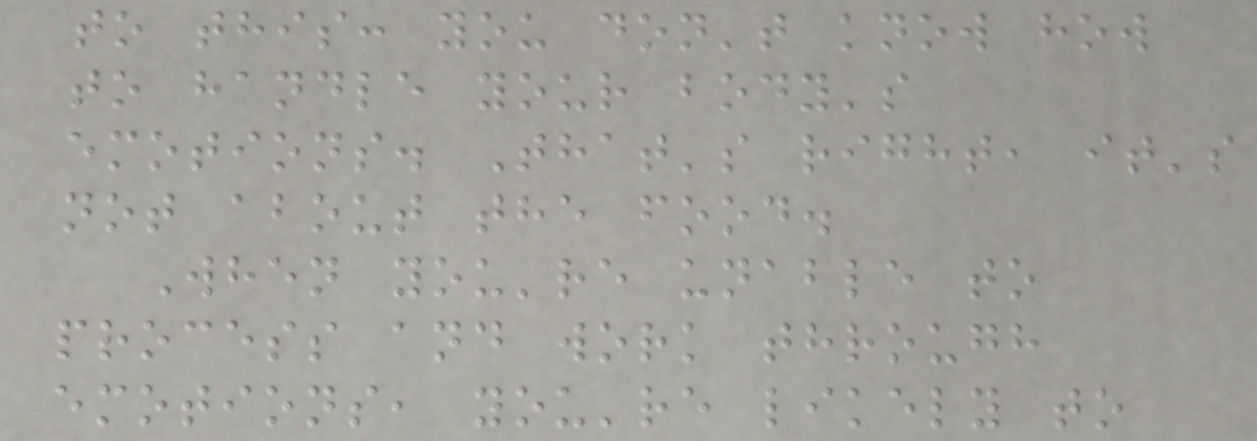to this: you don't know how
to handle your body's
emotions. That's right, it's
not about the food.
When you're unable to
process and work through
emotions, you're likely to
